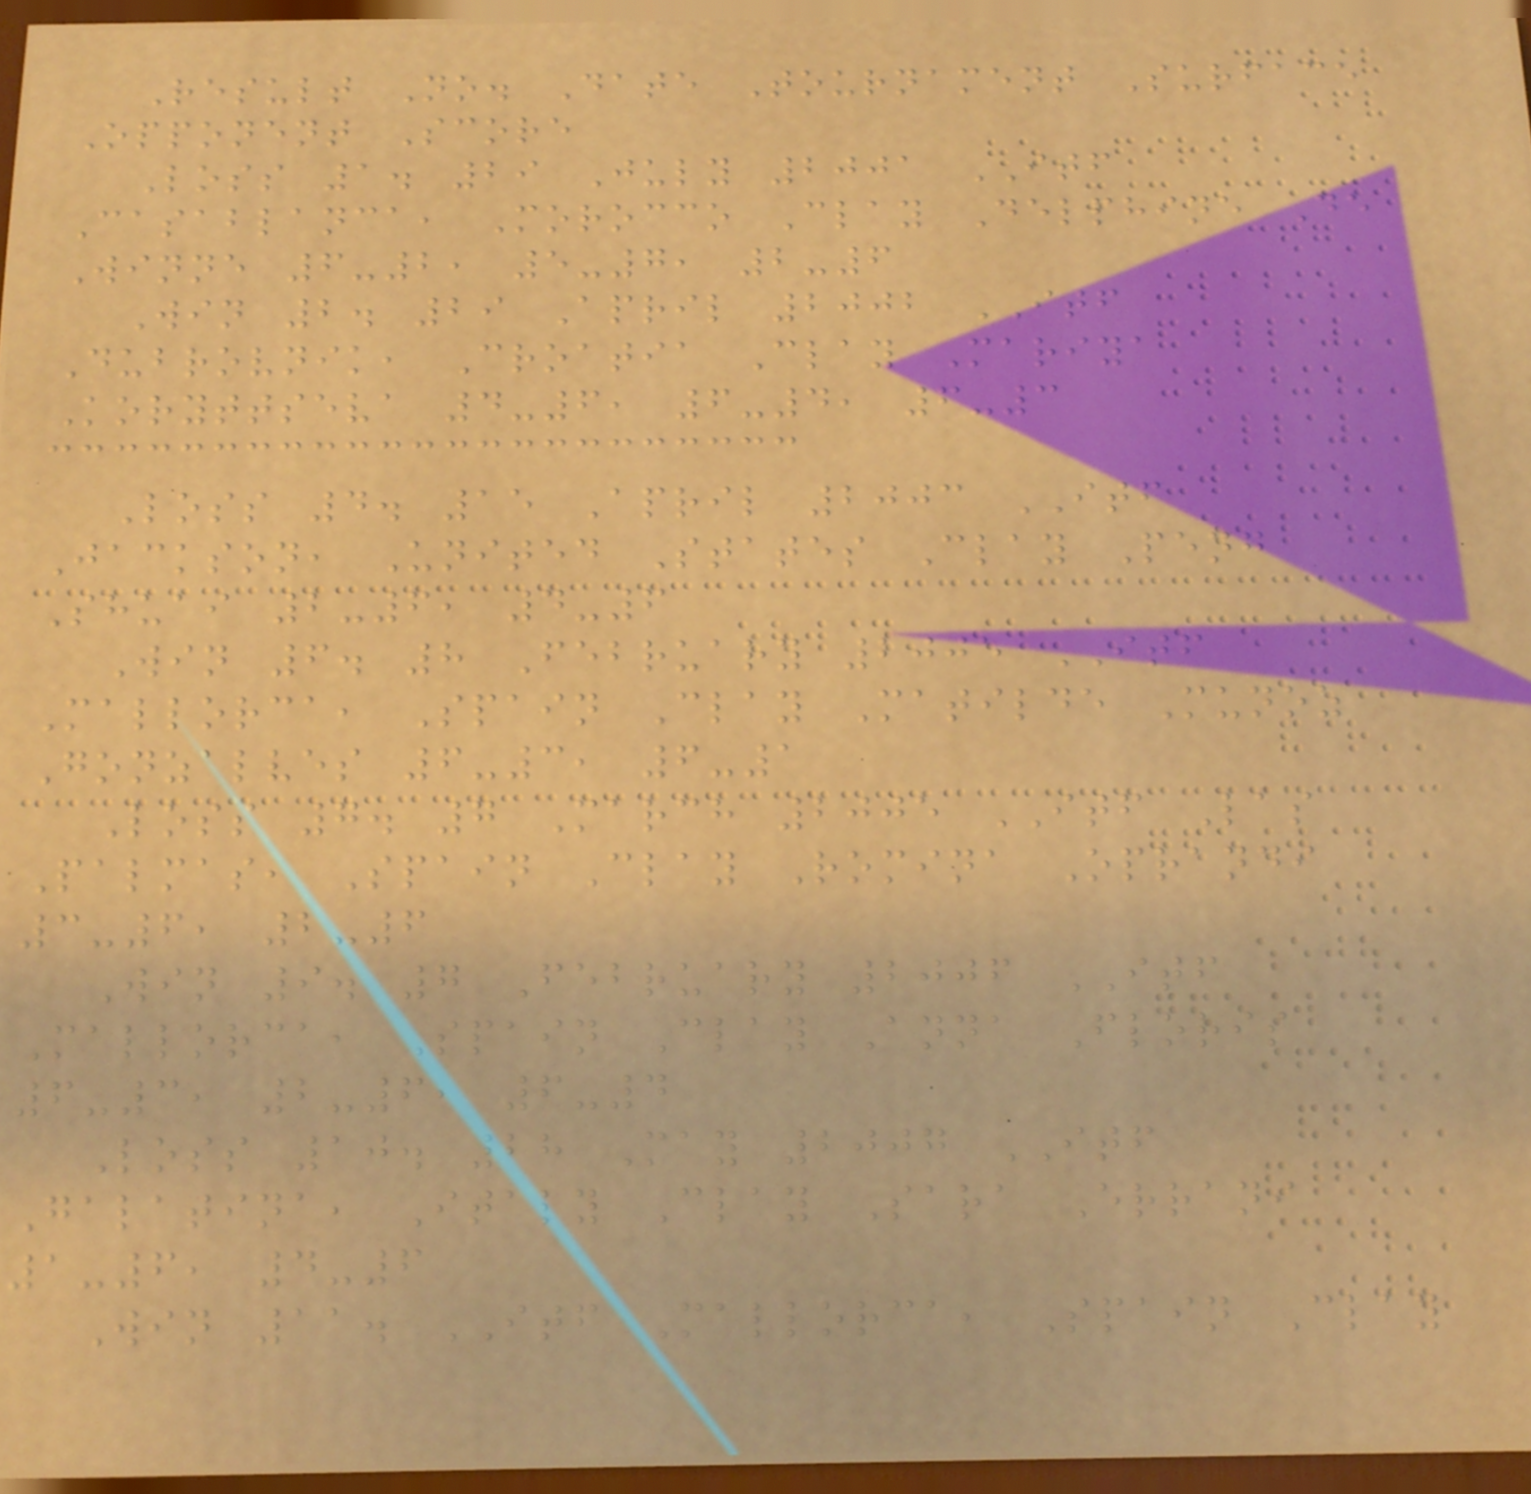Result No. Date Tournament Surface
Opponent Score
Loss 1. 29 July 2001 ITF
Casablanca, Morocco Clay Delphine De
Winne 6-2, 5-7, 2-6
Win 2. 29 April 2002 ITF
Dubrovnik, Croatia Clay Mariya
Koryttseva 4-6, 6-4, 6-3
Loss 4. 15 April 2003 ITF
Jackson, United States Clay Peng
Shuai 2-6, 4-6
Win 6. 8 February 2005 ITF
Mallorca, Spain Clay Matilde Munoz
Gonzalves 6-3, 6-1
Loss 7. 7 March 2005 ITF Las
Palmas, Spain Clay Romina Oprandi
3-6, 2-6
Win 9. 7 February 2006 ITF
Mallorca, Spain Clay Anna Floris
6-3, 2-6, 6-4
Loss 10. 28 May 2007 ITF
Galatina, Italy Clay Sara Errani
1-6, 4-6
Win 11. ITF Mallorca, Spain Clay
